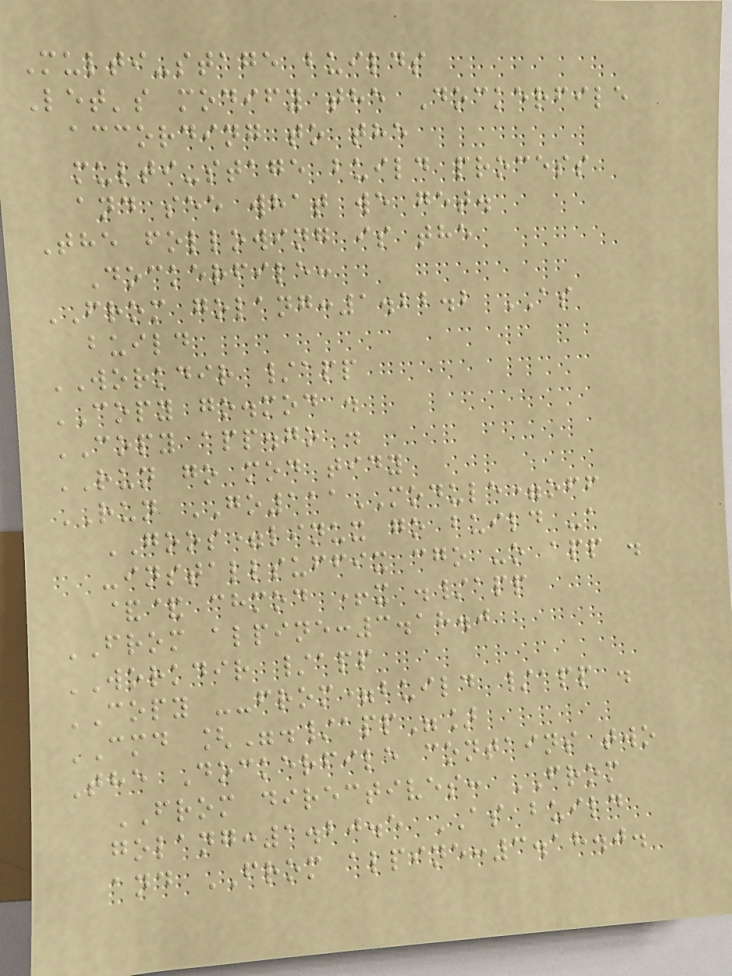Multi-stage builds
Let's modify the Dockerfile
according to the
multi-stage build process
and see what we get.
The following is the
Dockerfile:
FROM golang:1.22.2 AS
build
WORKDIR /app
COPY go.mod .
COPY app.go .
RUN go mod tidy
RUN GO111MODULE=off
GOOS=linux go build -a
-installsuffix cgo -o app .
&& chmod +x ./app
FROM alpine:3.18.0
WORKDIR /app
COPY --from=build /app .
CMD ["./app"]
The Dockerfile contains two
FROM directives: FROM
golang:1.20.5 AS build
and FROM alpine:3.18.0.
